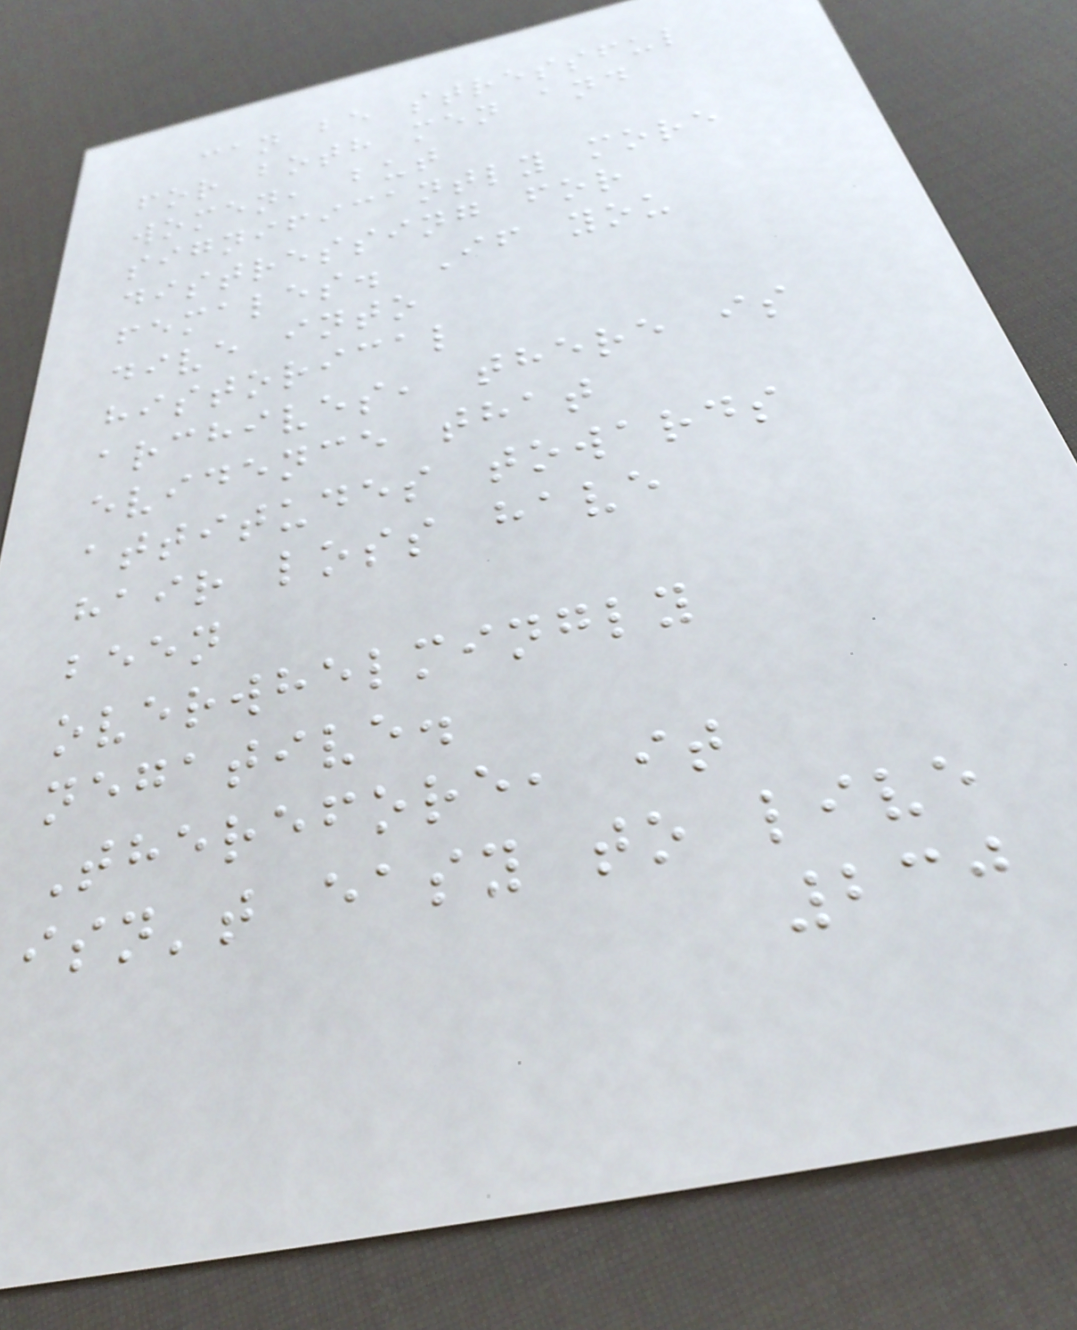can be stressful
for both men and
women, but
significantly more
distressing for
females. If you
dive into
historical
archives, there is
evidence that
attitudes towards
hair loss have
been
overwhelmingly
negative.
Therefore, it
isn't easy to live
230
